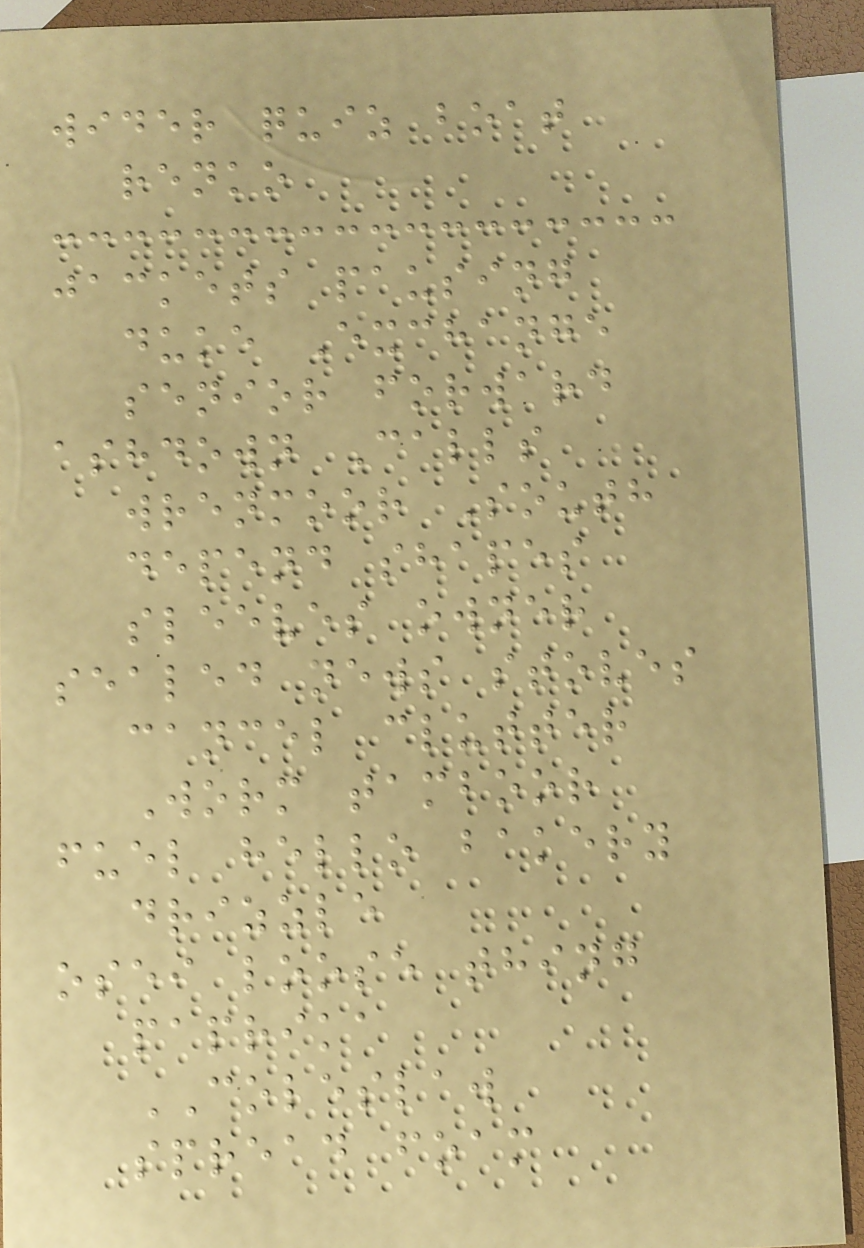wider quiz boat
renko
jackets pausing
duke Exchange
senior forward
ashdown Calls
wrenmoor South
depend shapes
sleeves owner
sealed news stoves
cancel clutter
Worm tamboor
fuel hello bakery
drizzle
osei loose thing
paprika
COLESLAW
spread foam
